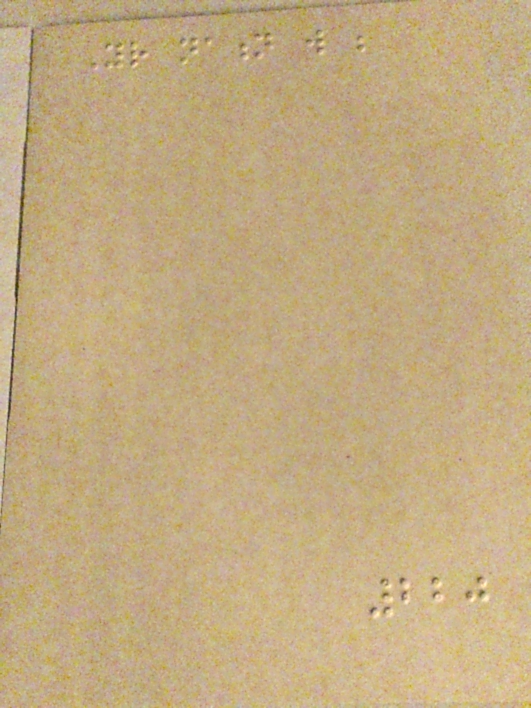Your nation will be
220
